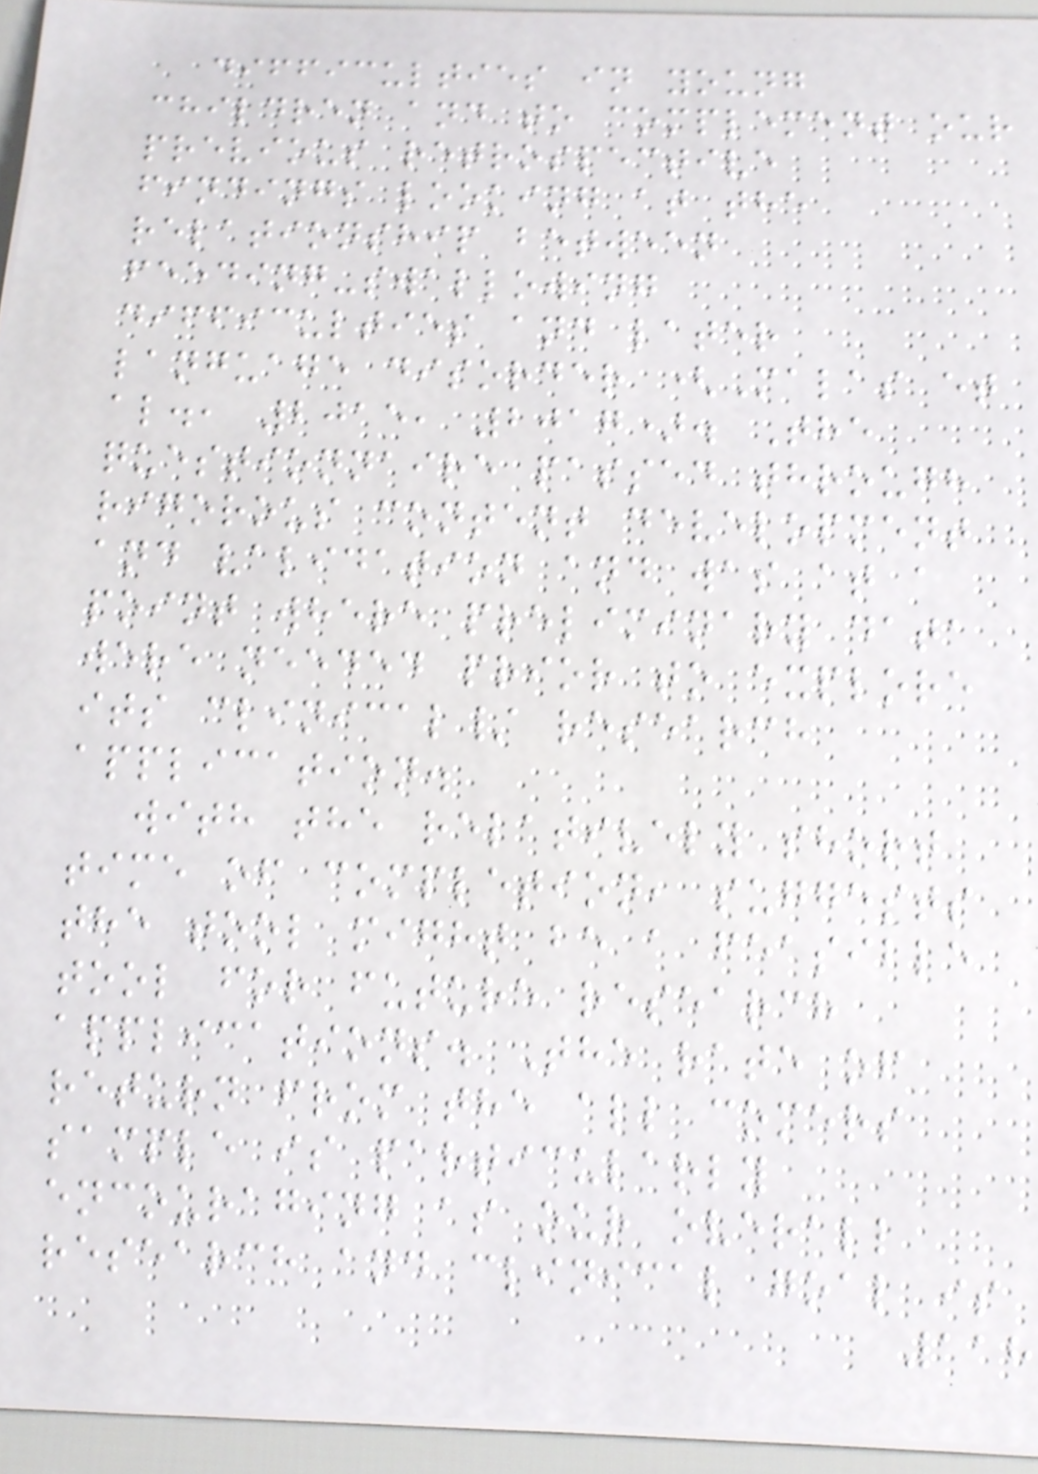difficulties in young
children and to complement our
previous retrospective
findings looking at the
relationship between
feeding-swallowing
difficulties and later
language disorder (Malas et
al., 2015, 2017). The
questionnaire passed through
rigorous content development
and validation and was at a
point where preliminary data
were needed prior to explore
its clinical/ research
application.
with the relatively short
time of completion, suggests
the tool might be a feasible
tool for future research
applications. The rate of
return from the all comers
sample is particularly
encouraging as our overall
research and clinical goal is
118
